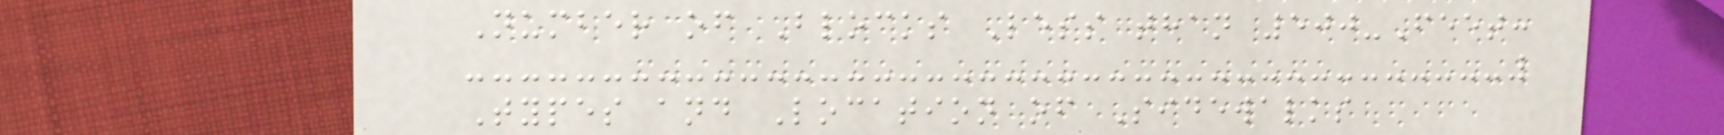Number of Blocks Less than 500-Feet:
Types and Location of Sidewalks
